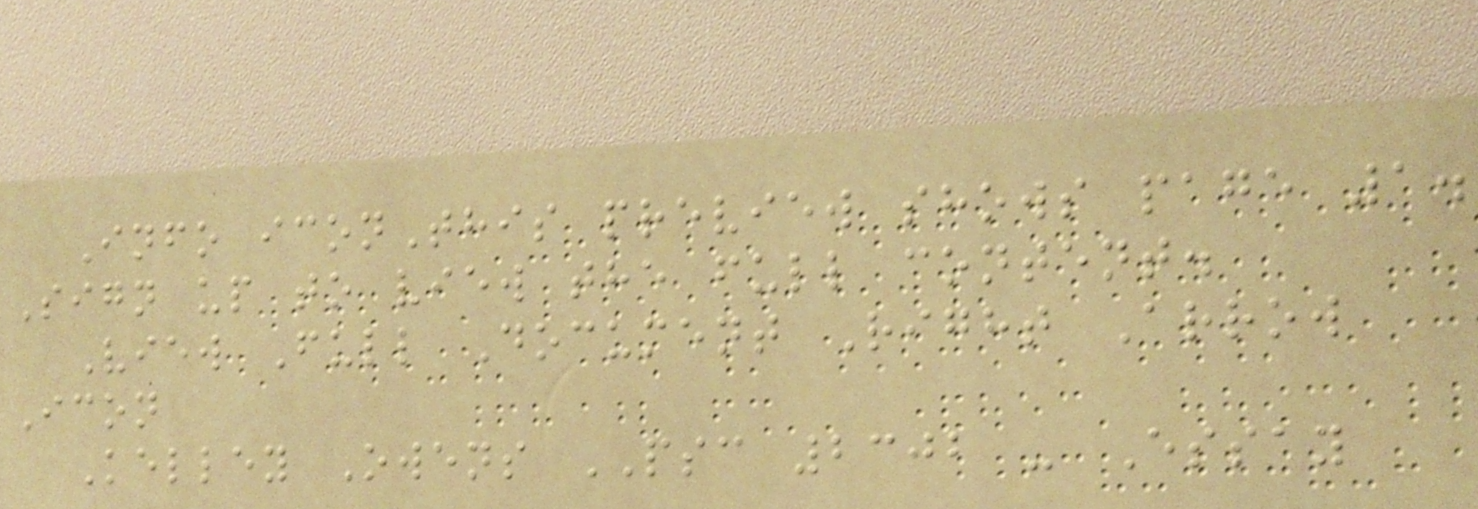Info iconThis preview shows page 1.
Sign up to view the full content.
View Full Document Right Arrow
Icon
Kelley Owens PSC 2302 - Essay
